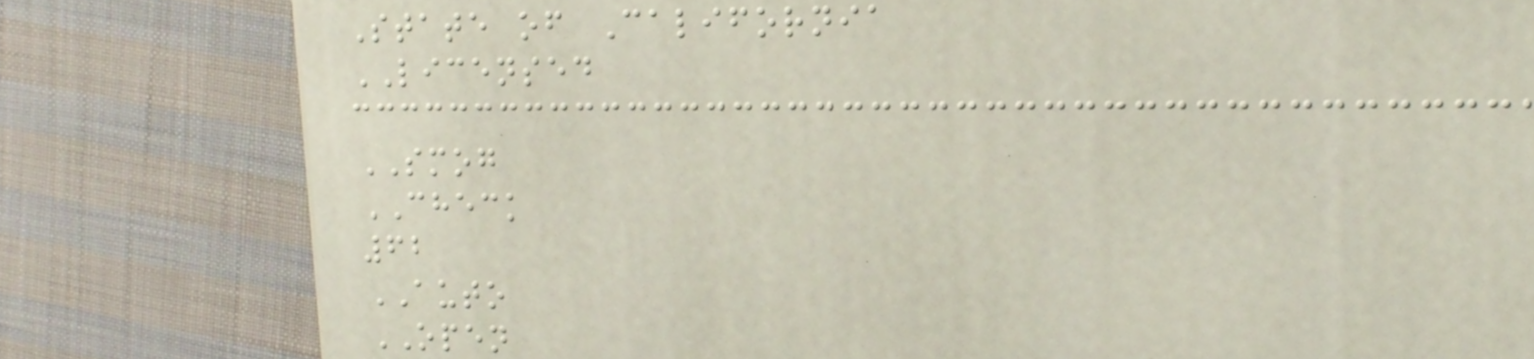State of California
LICENSED
SMOG
CHECK
62
AUTO
OPEN
